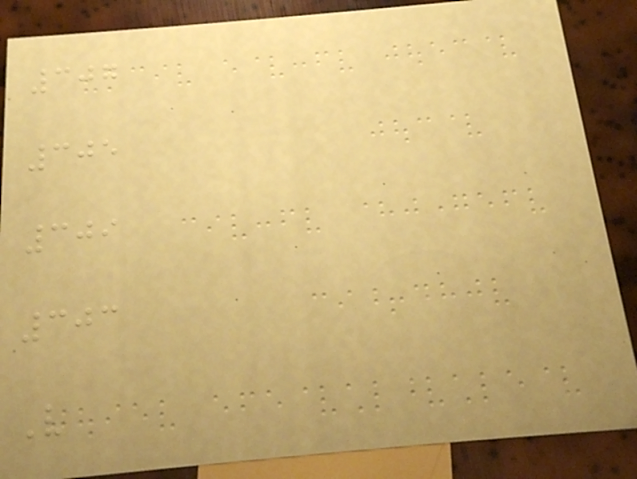307
305
309
303
V
